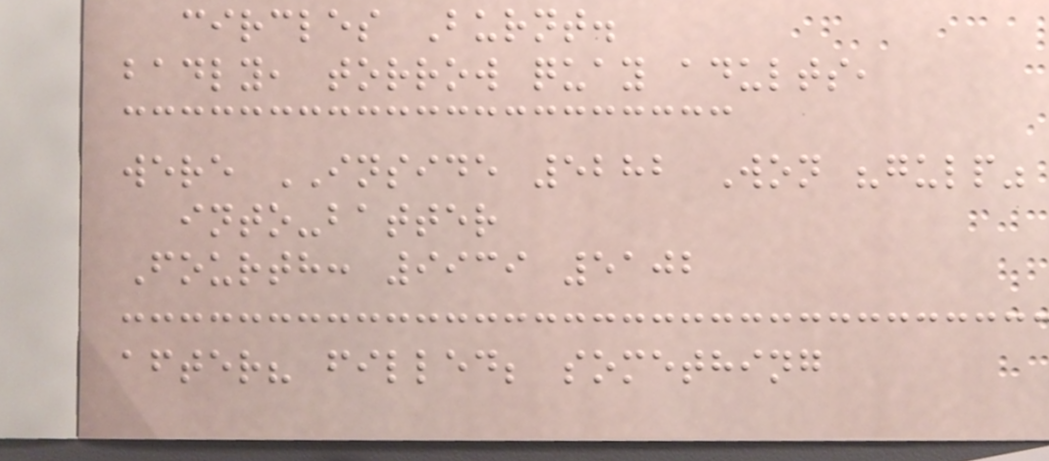circles Burnt.
badly, torrow quay adults,
were INSIDE 5282 Won "gulp"
into-batter
Fourth: 9939 5102
after? filled; something
